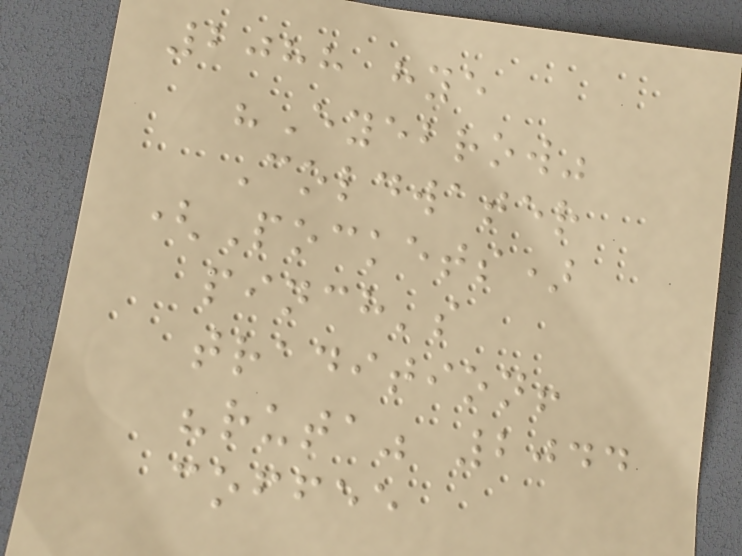2088 hye
"Eyebrow"
Coldwater
(Pockets)
pinch's
tradition!
"ruta" 2044
coffee
